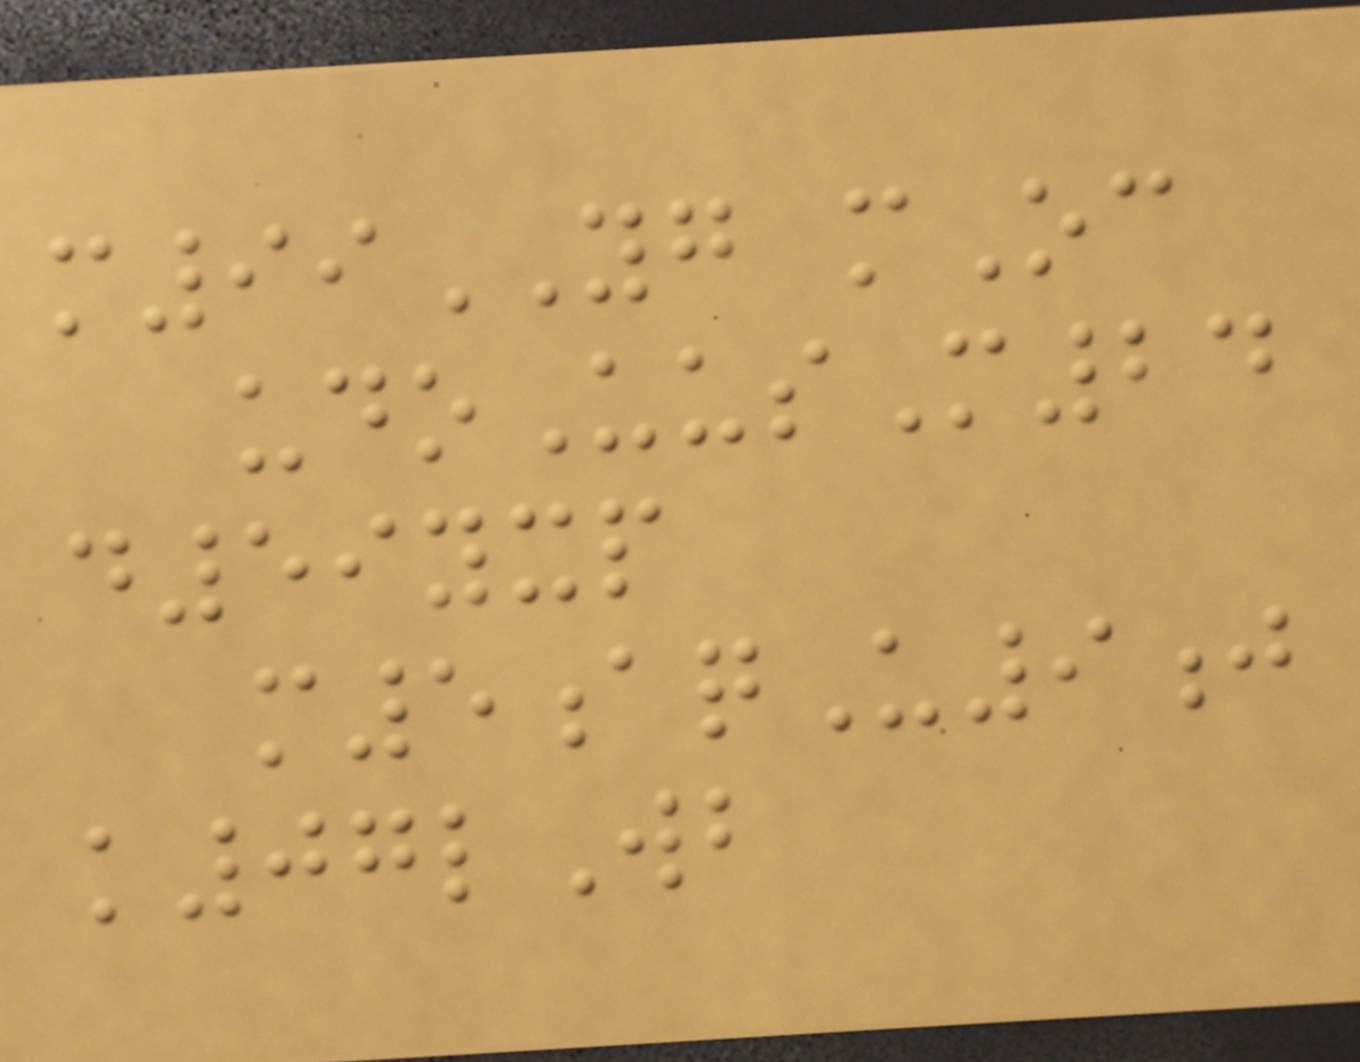m99YG mOc
udoUusM24
d59yxp
m5aqU9j
k07lWb
